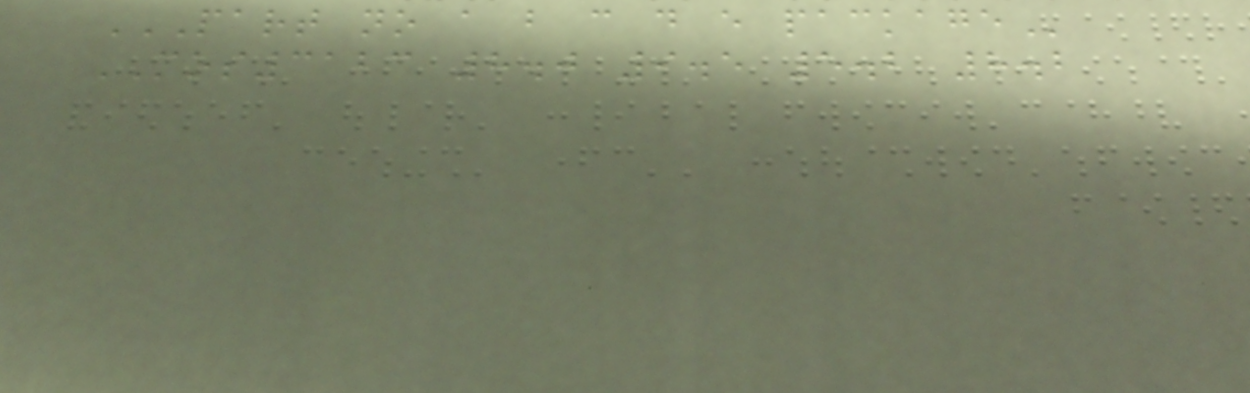PART NO A B C D E PACKAGE
MOS3123 8.0 9.5 5.2 8.2
